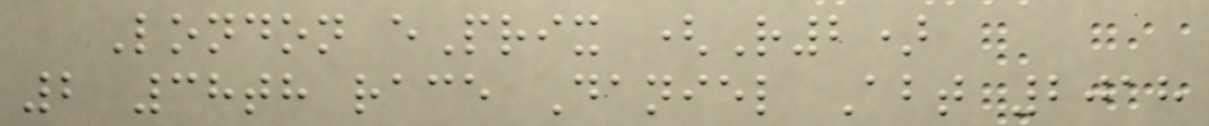London ePrix (R2)
2 38th race Daniel Abt 2018
